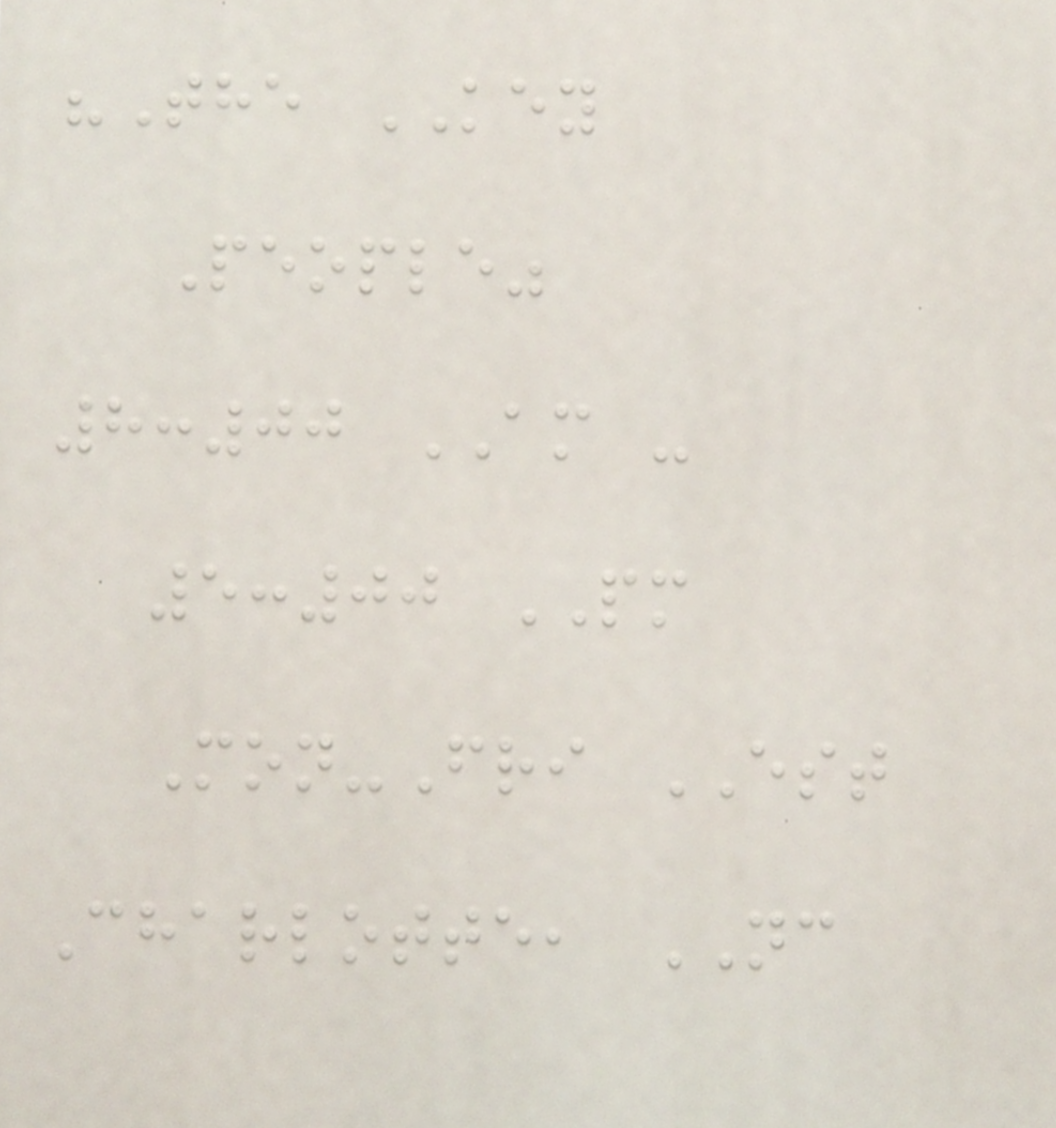"The KEY
People"
8:00 AM -
5:00 PM
Mon-Fri EST
Charlotte, NC
